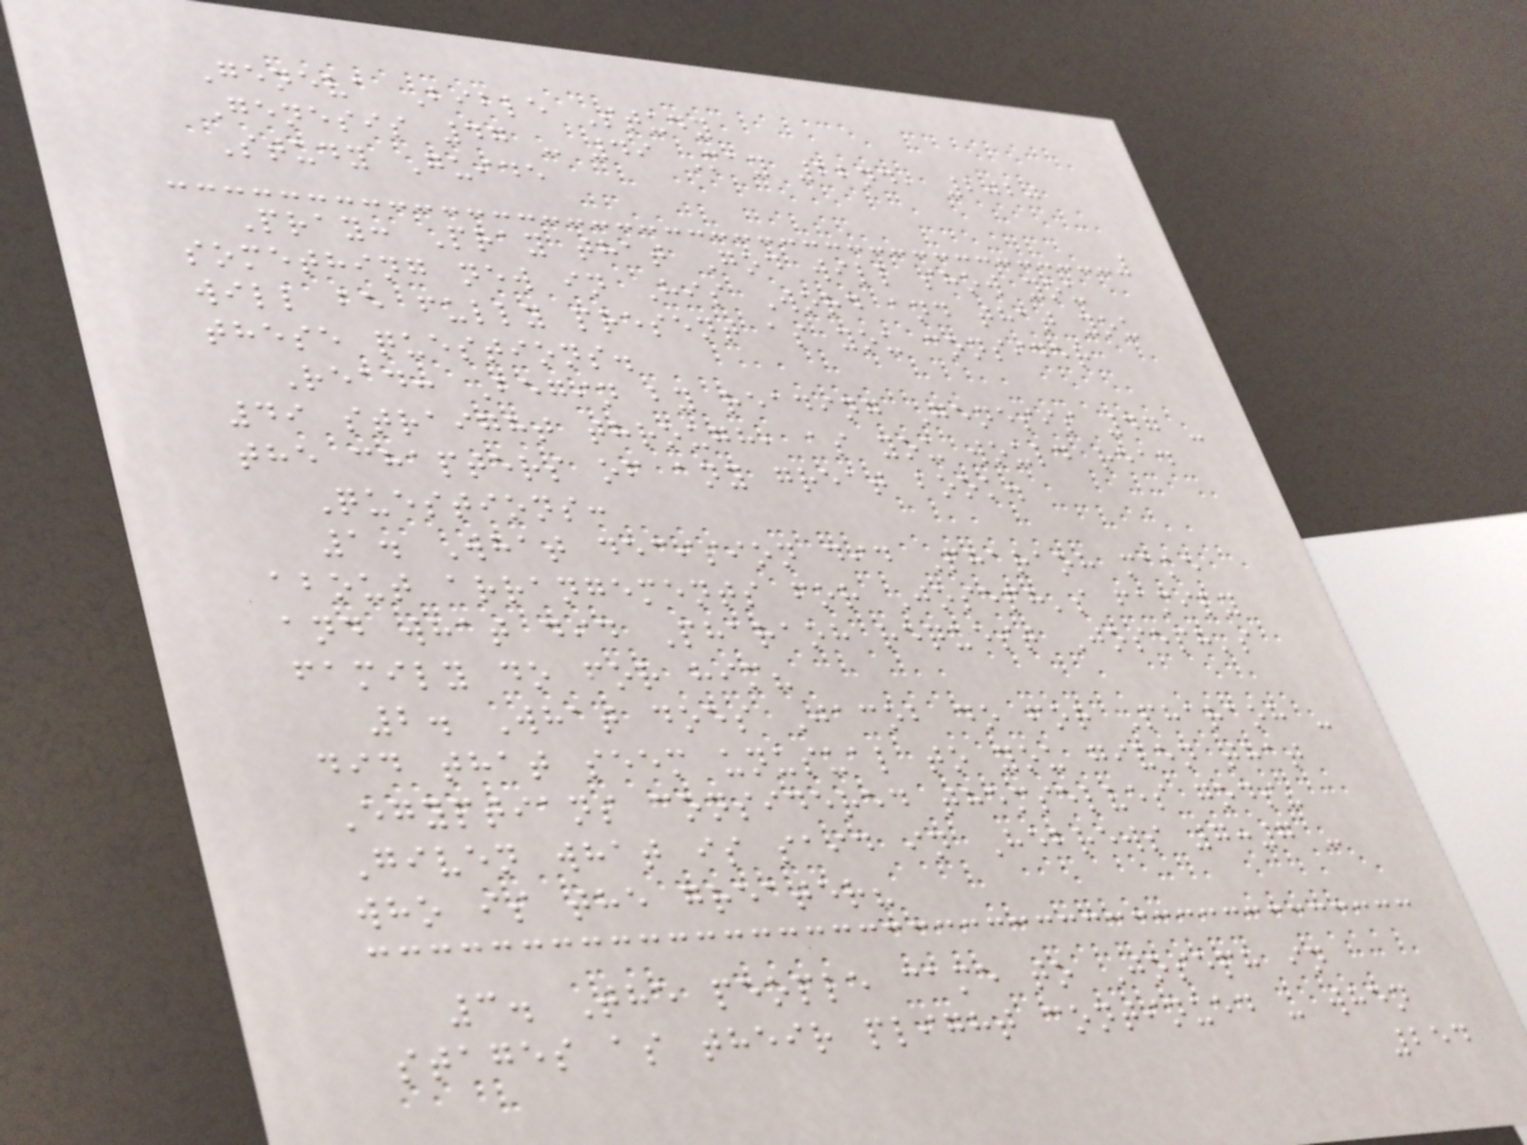Geneva Bible Study
Genesis 47 - 49 May 22nd, 2020
Study Guide
Pray: Pray that God will show you
something new in His Word and that you
will be fully present as you consider
these questions.
Read: Begin by reading Genesis 47 -
49 straight through, as you would read
the chapters of any great book.
Questions:
1. What decision did Pharaoh make
about arrangements for Joseph's family
and what did Pharaoh request Joseph's
family do for him?
2. What does Jacob do for Pharaoh -
did that seem unusual to you given that
Egyptians considered themselves gods?
Given what is said in Hebrews 7:7 -
who is the greater?
3. The people came to Joseph in
stages as their plight continued - when
254
